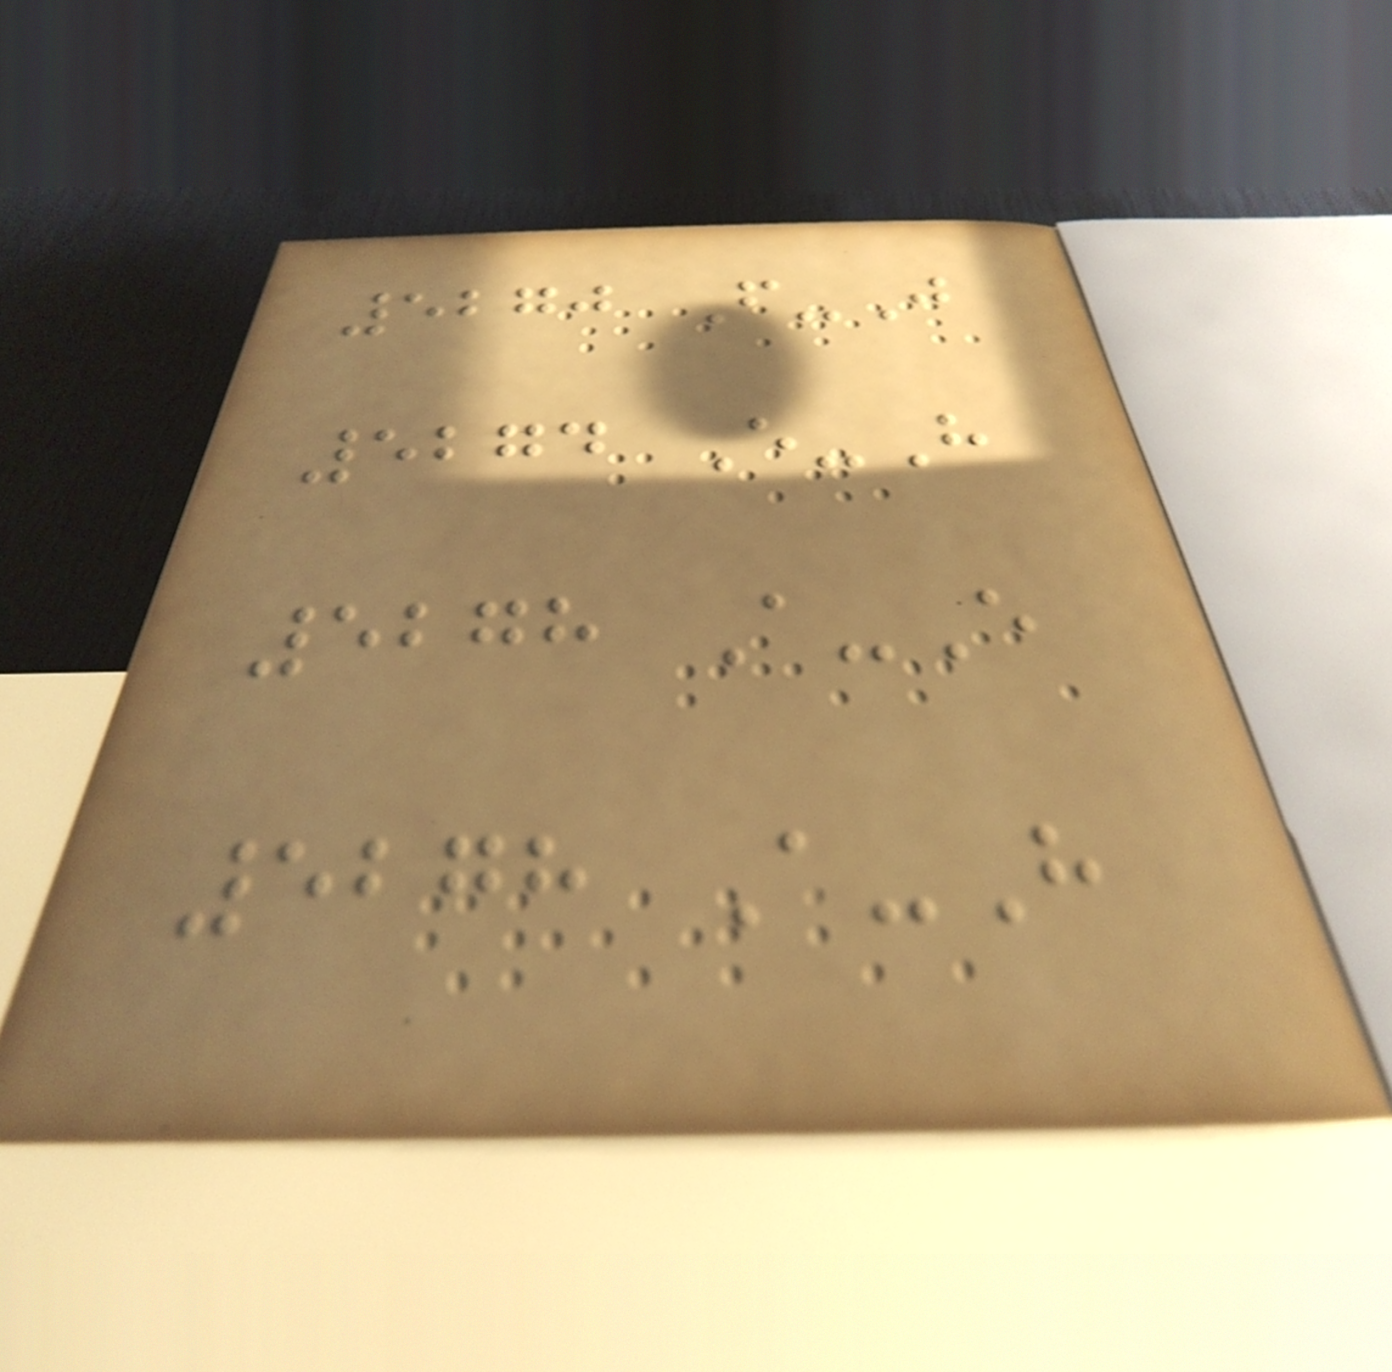5270 F-J
5274 E-H
5278 A-E
5278 A-H
